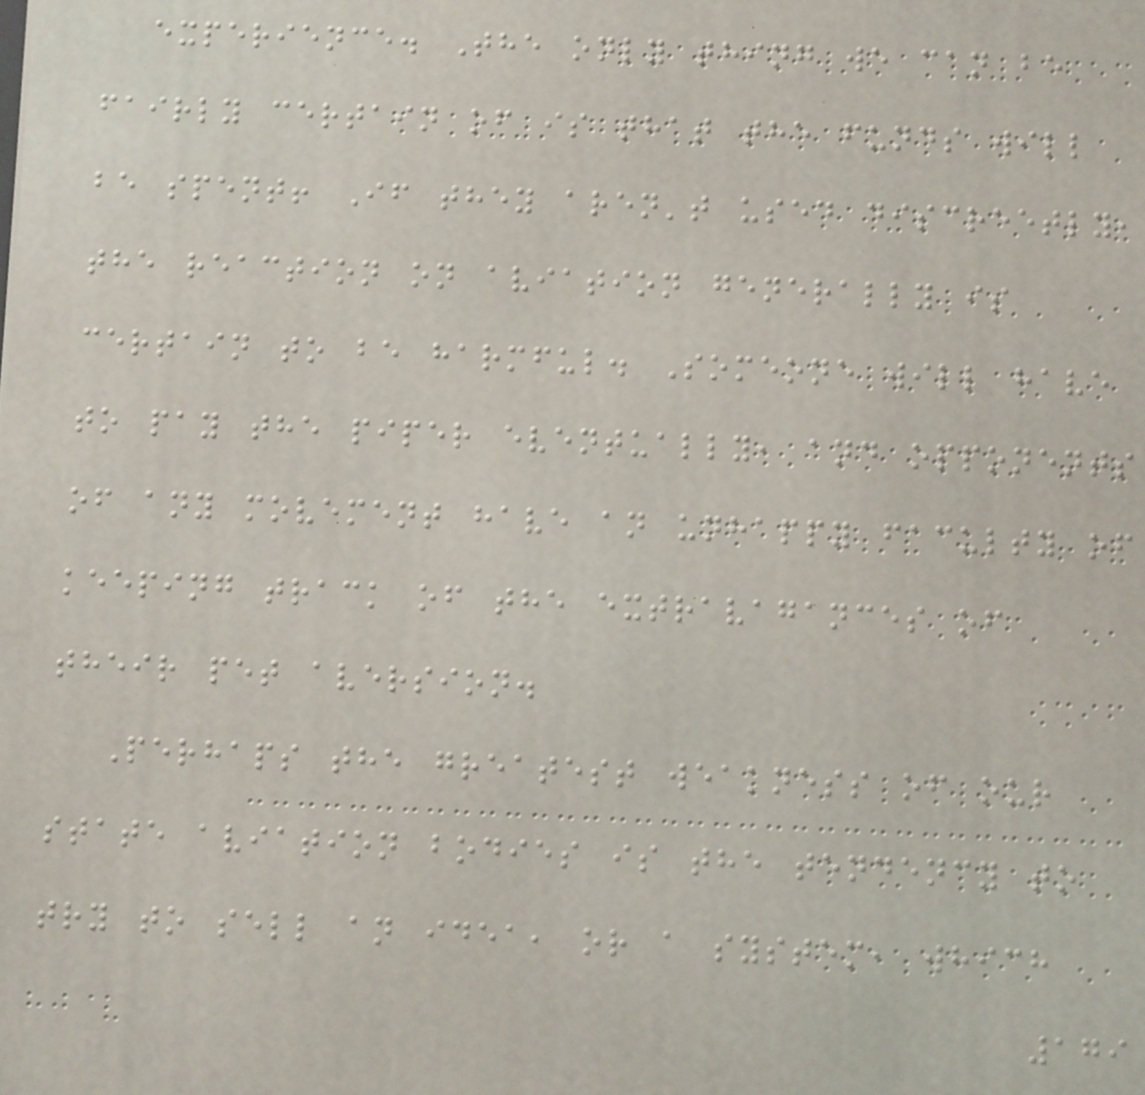experience. The only thing we can be
fairly certain of is that the funds will
be spent! If they aren't used discreetly,
the reaction on aviation generally is
certain to be harmful. Someone will have
to pay the piper eventually, and opponents
of any movement have an unhappy faculty of
keeping track of the extravagances of
their pet aversion.
Perhaps the greatest weakness of our
state aviation bodies is the tendency to
try to sell an idea, or a system, which
179
